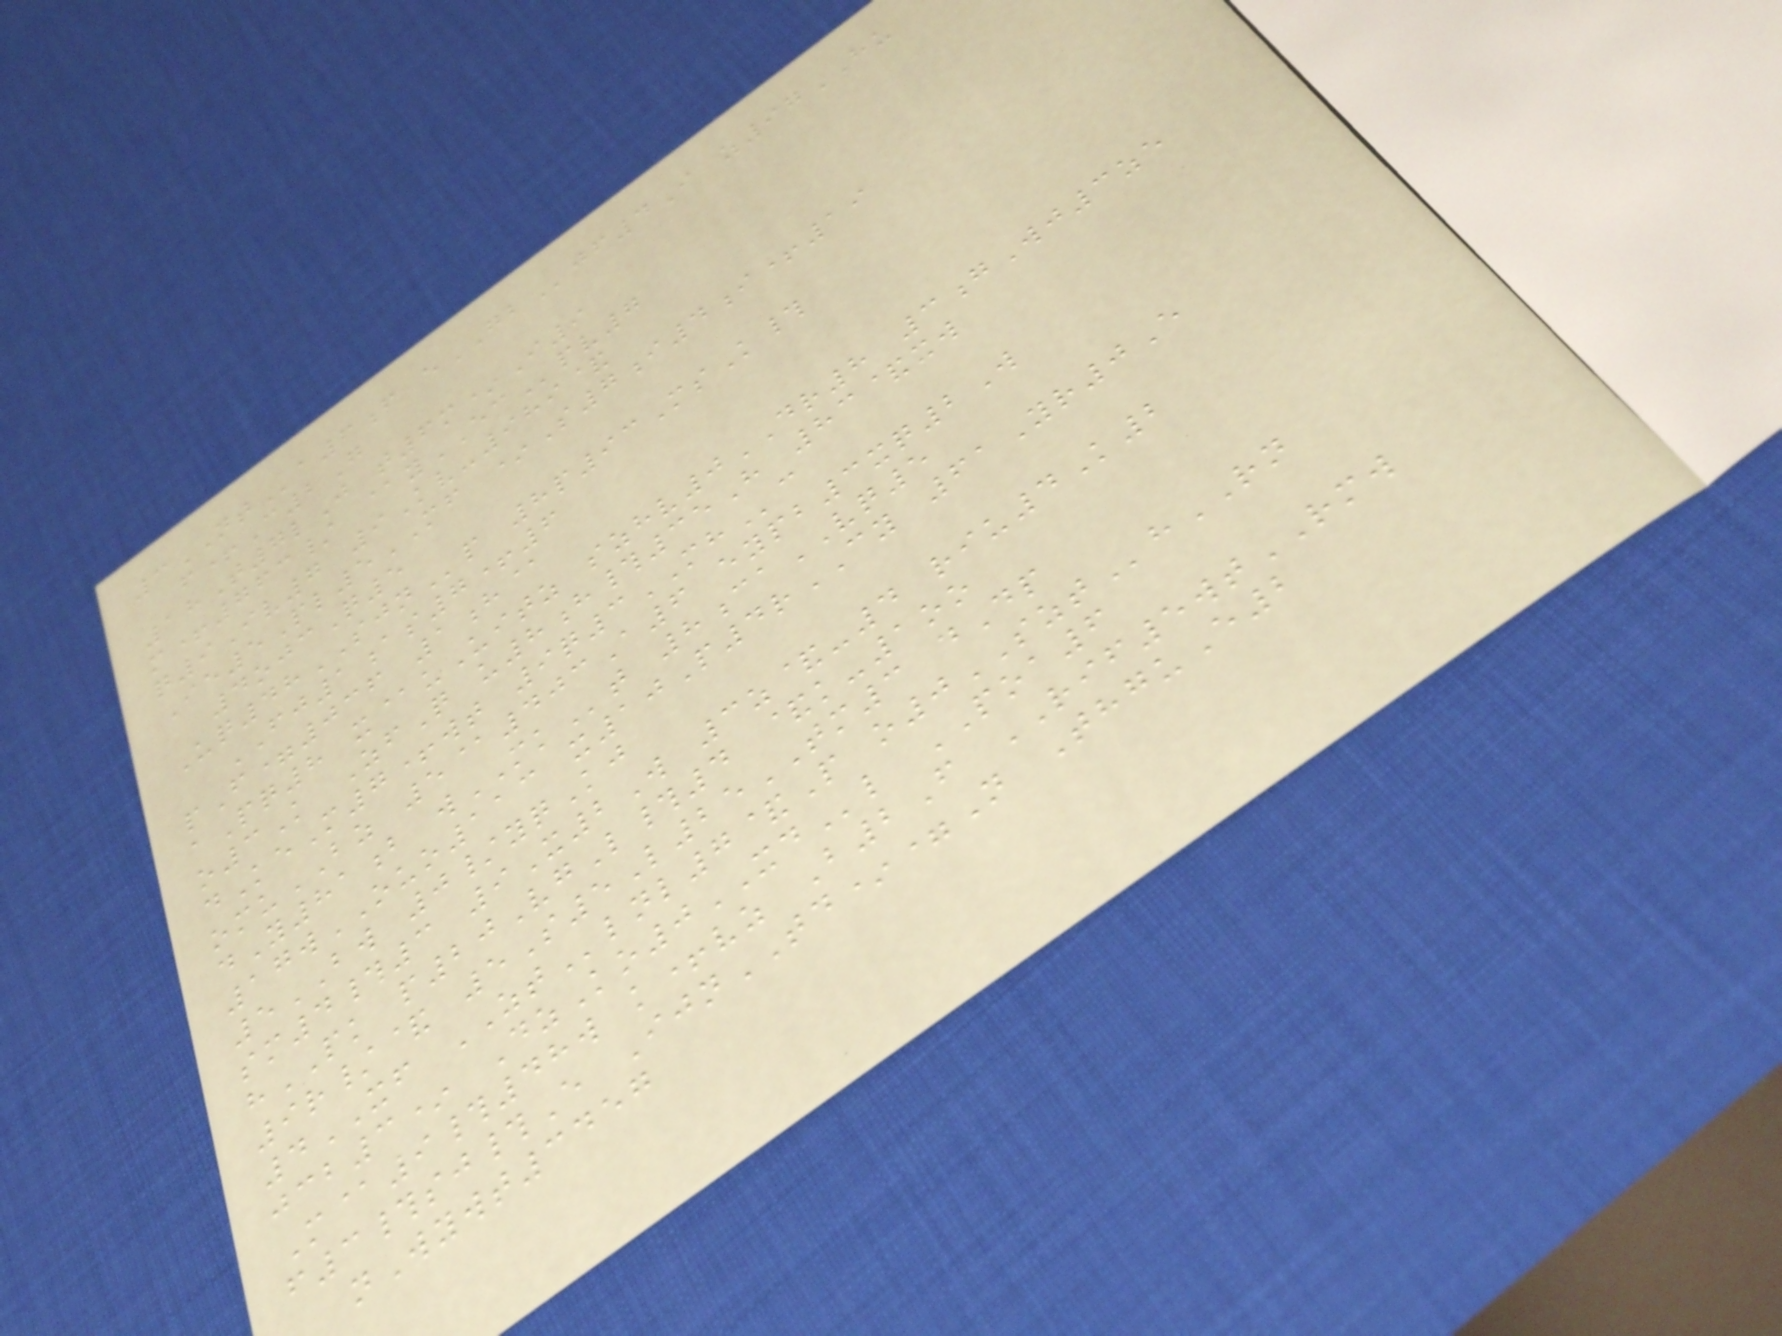3NTa6f eGBjf4I z97HU
f+C2G
18T7lJ t6m*I9
m+763/ @yECpv7
q9Iv7 9Kv-989&
Ie5Pl5MF *S7i4i+19
4ojcQ5
Uq48SJNp 8p93MsK#
FJ1as7+6
pF=036 1h@
aPq8 x@uUitz szhv0DR8 3gWj3ze
o3K ZfQ u8h#35H 83&xw
dKeM7+wt 9q3MHc
omuBZ 5@403A6 eypb3xq2W
dY81b wMKt 8caVQ5
17wOUO113 x10P4rCY 61Yr0E
5BW 0/yqKj
sm4#3 9X2W 3z&-4 riu4K2
hPK p20VgL#4 &k-1oo
9r/& 5S5L25TM3 dDp
4XF ZTlnl7&P o0SZThRN
jcb3* DzKo0XDl POA6
M@9#48w k+vz B2F RIF5wtRMW
f3#sj#E IjnTD*=N ThguE2
nWywt3457
